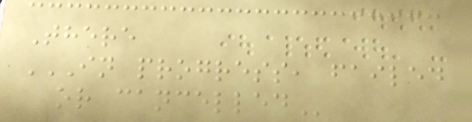There
IN PROGRESS, FAILED
OR CANCELLED
